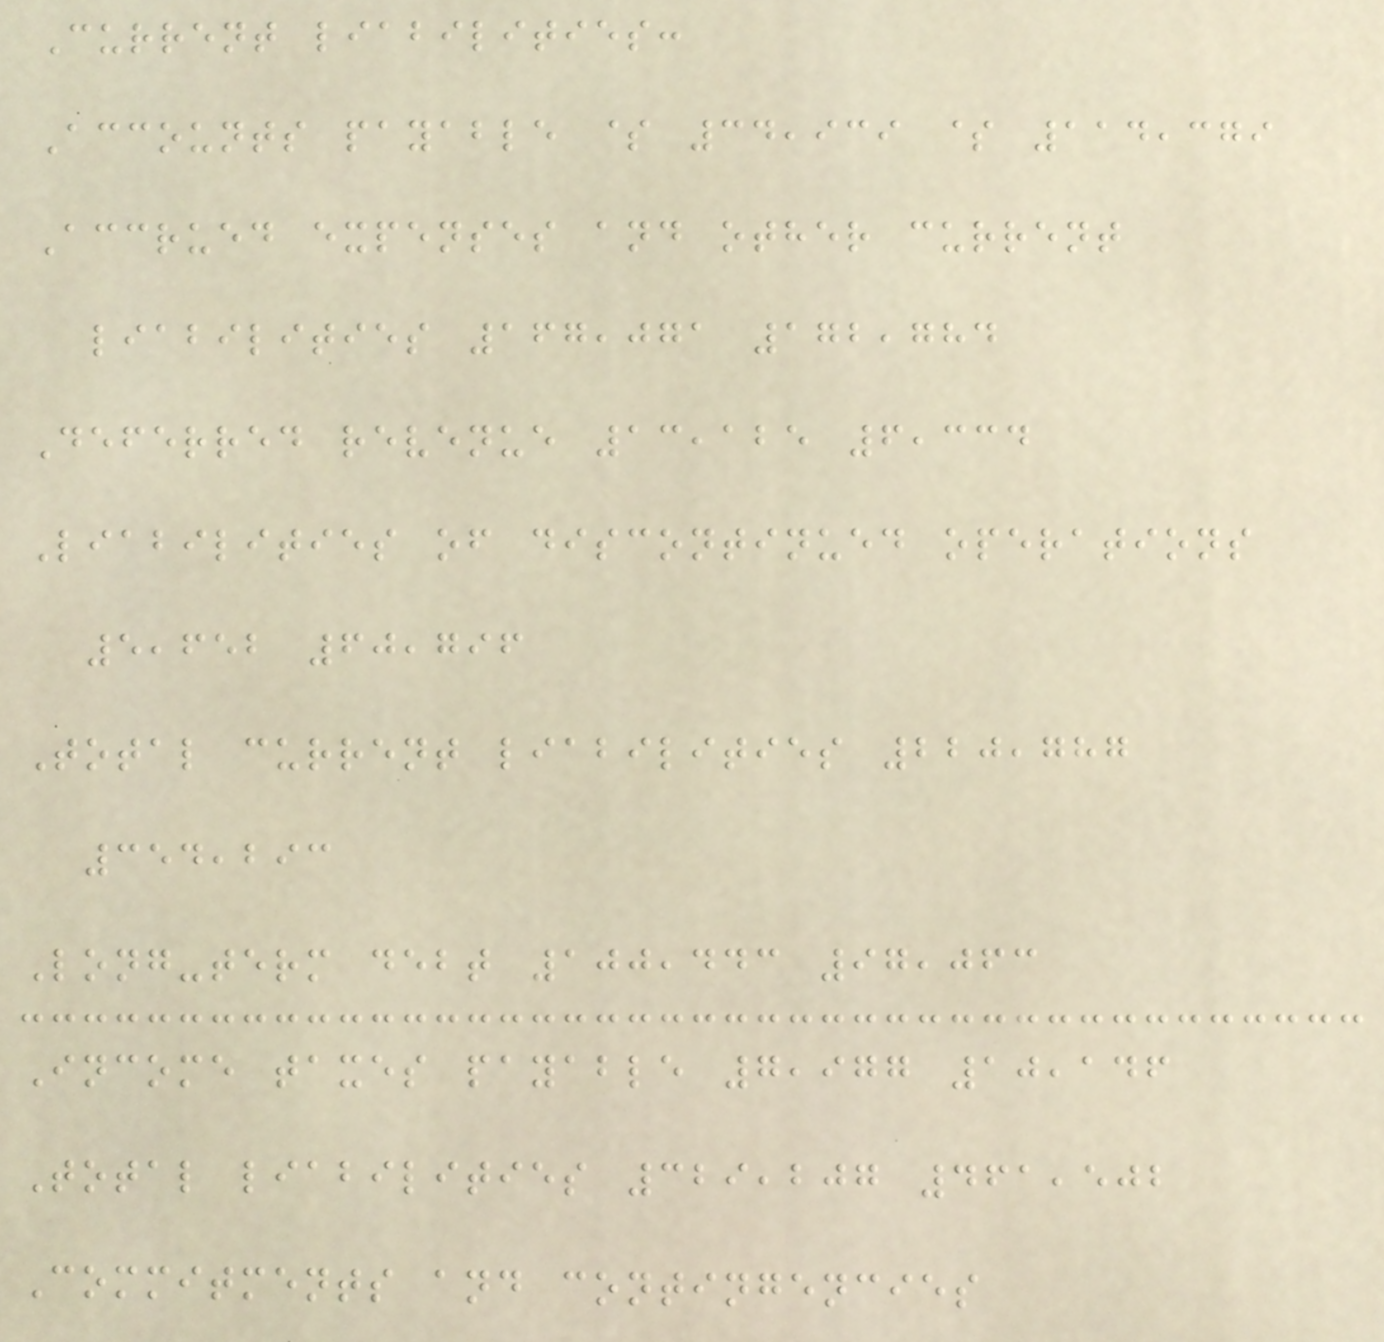Current liabilities:
Accounts payable $ 34,939 $ 114,379
Accrued expenses and other current
liabilities 167,071 172,784
Deferred revenue 13,125 6,334
Liabilities of discontinued operations
5,652 60,796
Total current liabilities 220,787
354,293
Long-term debt 100,443 97,063
Income taxes payable 7,977 10,146
Total liabilities 329,207 461,502
Commitments and contingencies
